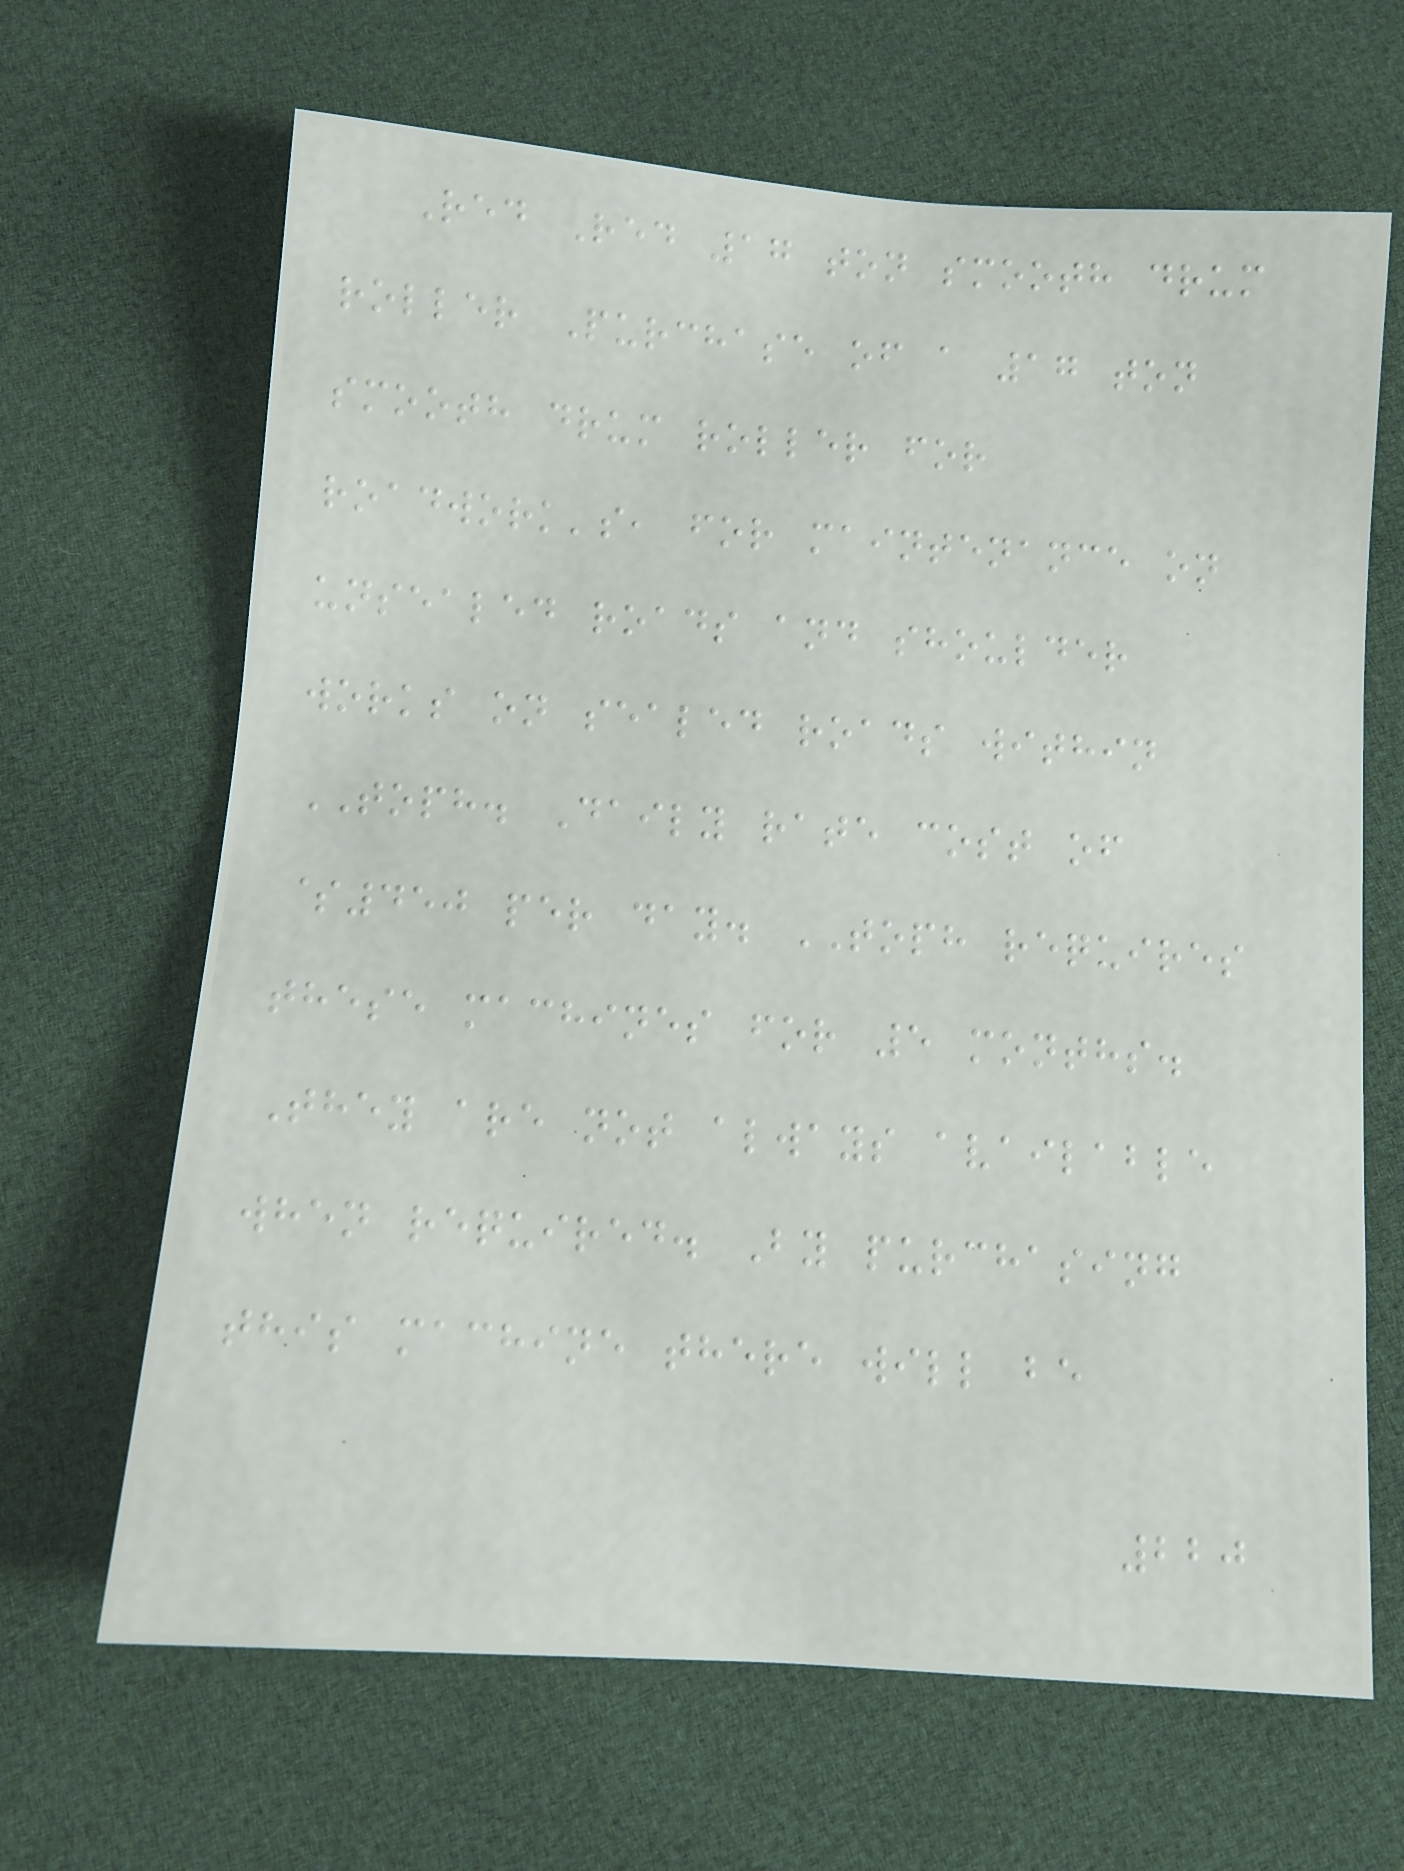Red Red 17 ton smooth drum
roller Purchase of a 17 ton
smooth drum roller for
roadwork's, for maintenance on
unsealed roads and shoulder
works on sealed roads within
TOPH. Daily rate cost of
$450 per day. TOPH requires
these machines for 5 months.
They are not always available
when required. By purchasing
this machine there will be
220
